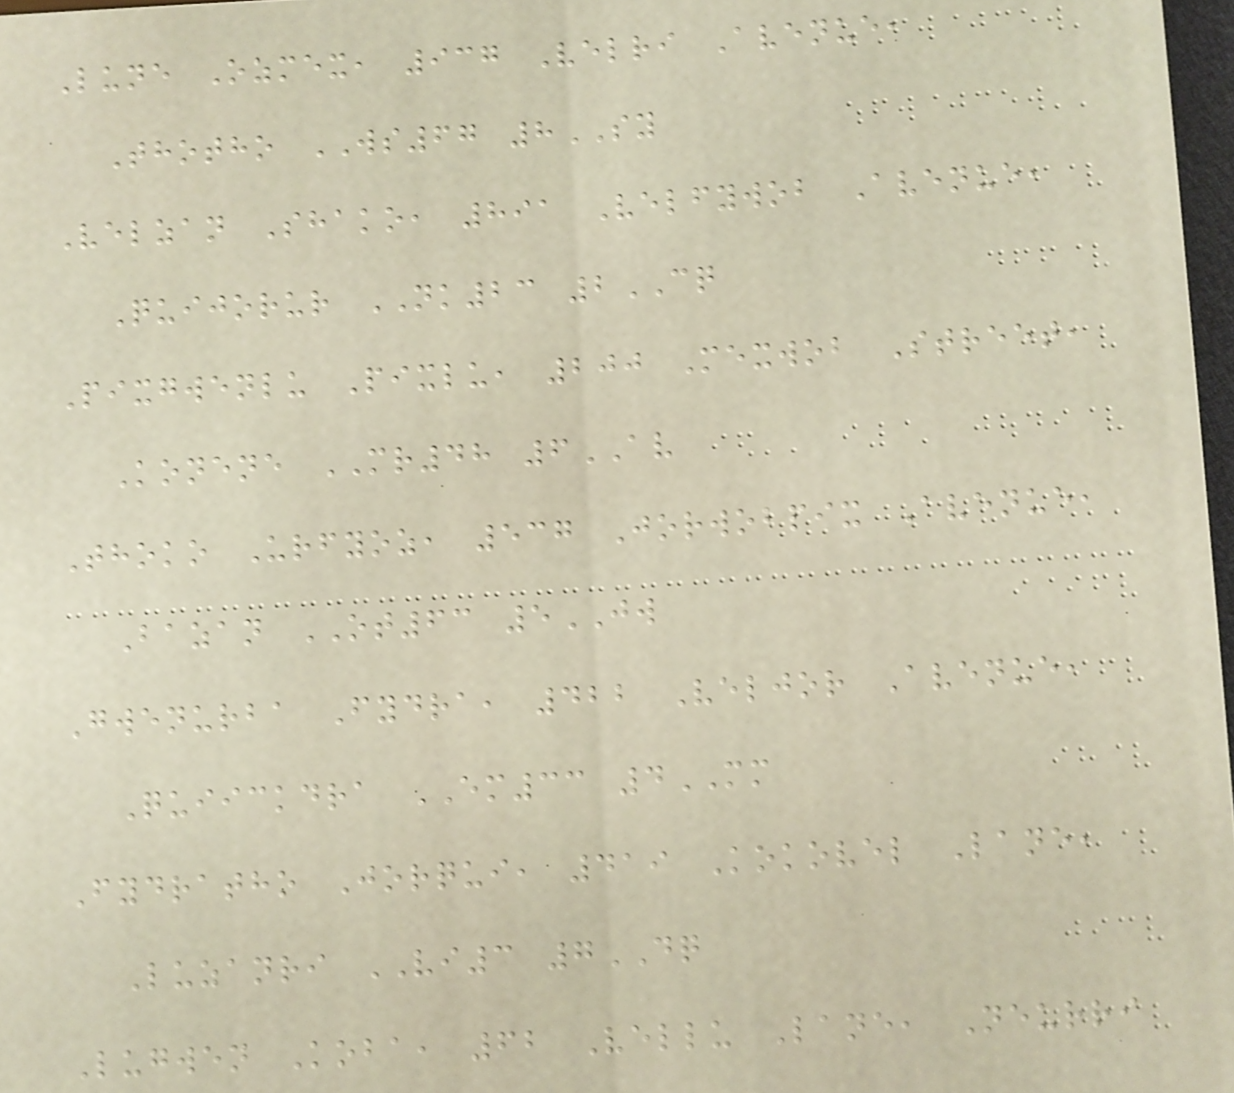Lune Ozmex, 937 Velri Avenue,
Thotho WS67 8SY
Velzan Shako, 891 Velfywob Avenue,
Quijorur NK23 2CQ
Pixgwenlu Pixlu, 200 Mexwob Street,
Konene MR48 6AV
Thoko Urfyoz, 537 Jorwobpix Avenue,
Bazan OT63 5JW
Gwenurba Fydra, 422 Veljor Avenue,
Quiickdra EM33 4MM
Fydratho Jorqui, 419 Kokovel Lane,
Luzanri VI3 7DQ
Lugwen Koba, 62 Vellu Lane, Neurri
